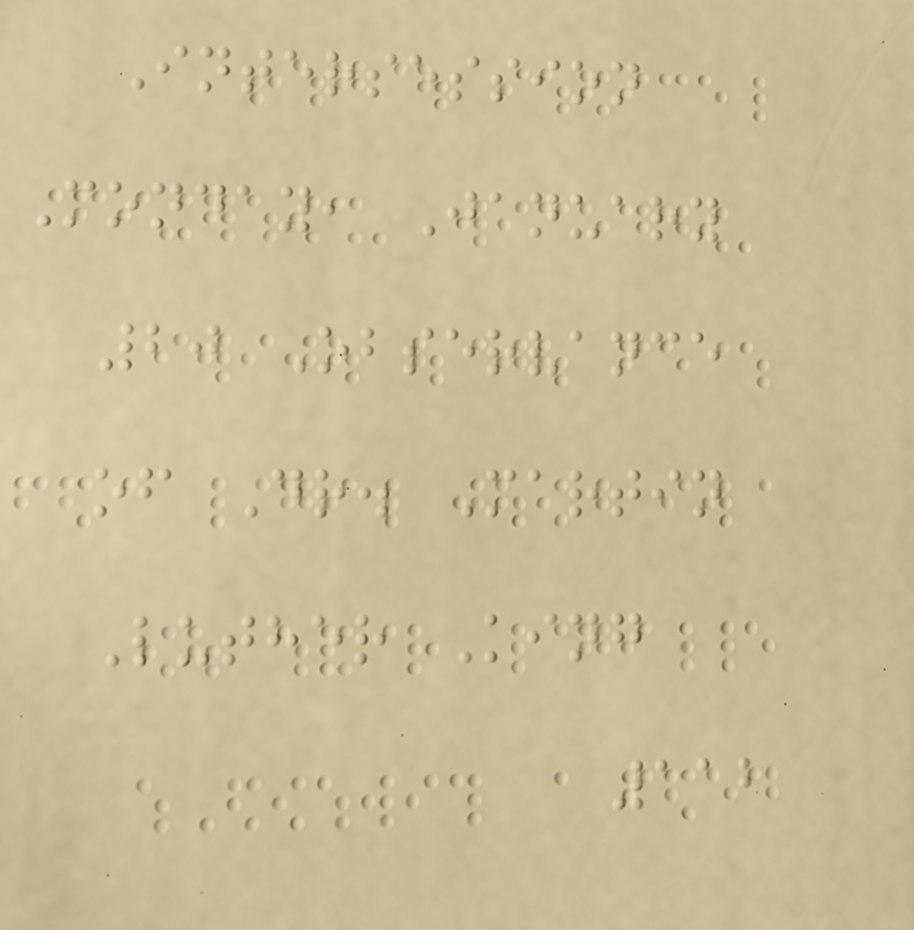Intersession
Monday, January
20 Observance
of Dr. Martin
Luther King
112
